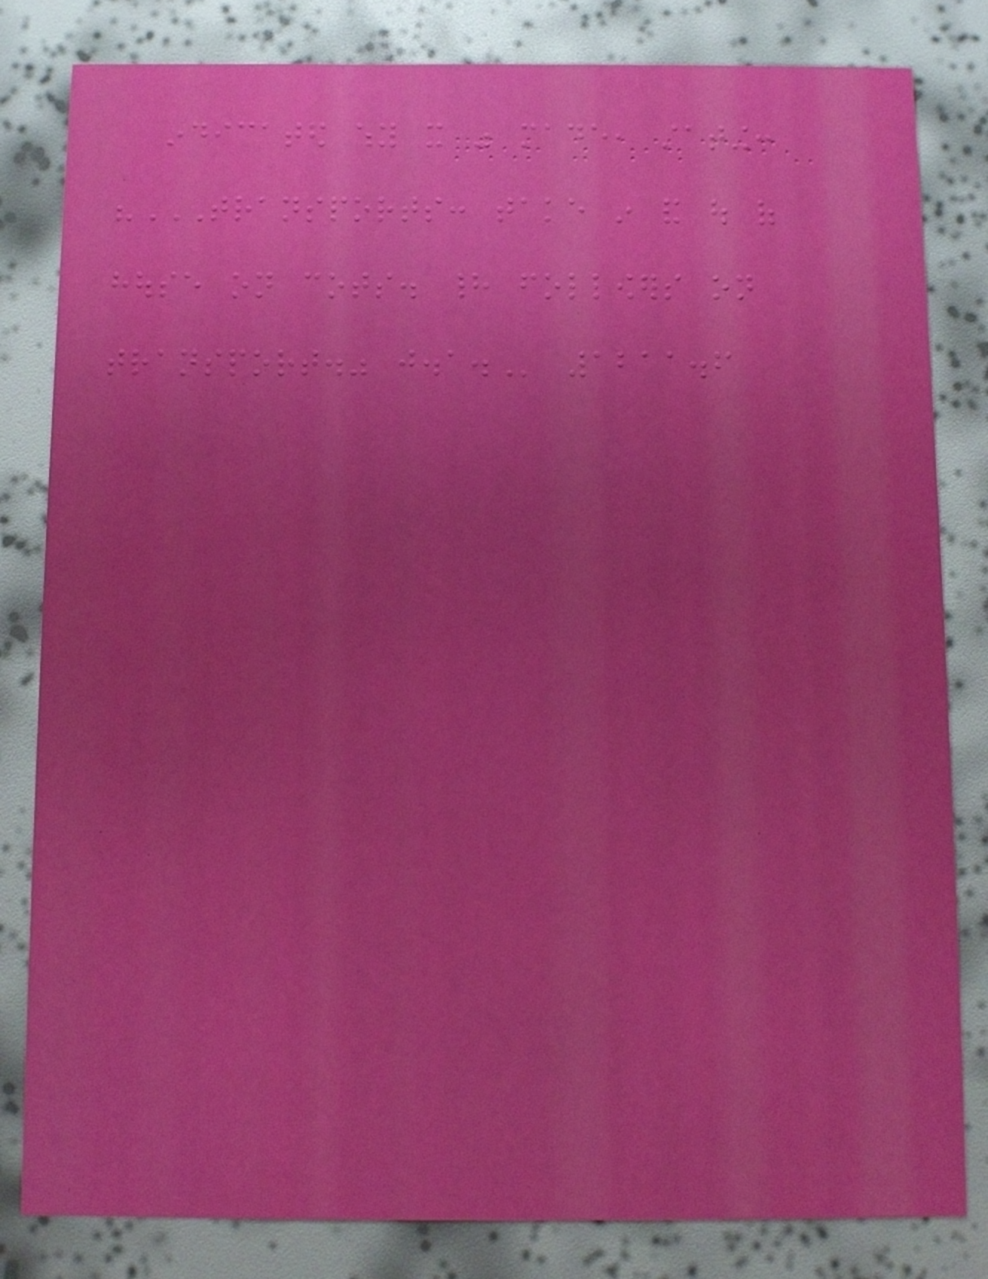indicated why it was made, stating:
"TRANSPORTS: TAKE IN AND OUT OF
HOUSE ON COTS. HAD FOLLOWERS ON
TRANSPORT." J.A. 1211.6
